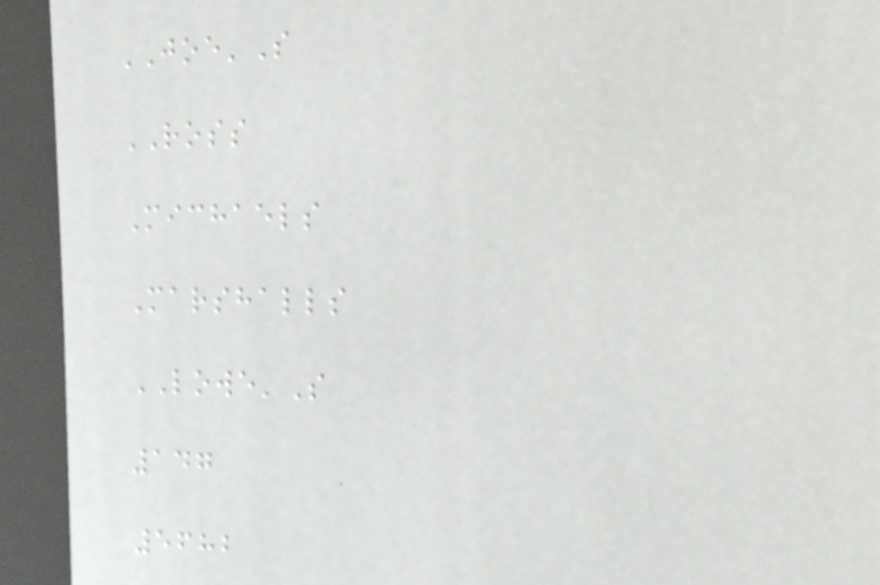JOE'S
ROSS
Michaels
Marshalls
LOWE'S
147
5682
